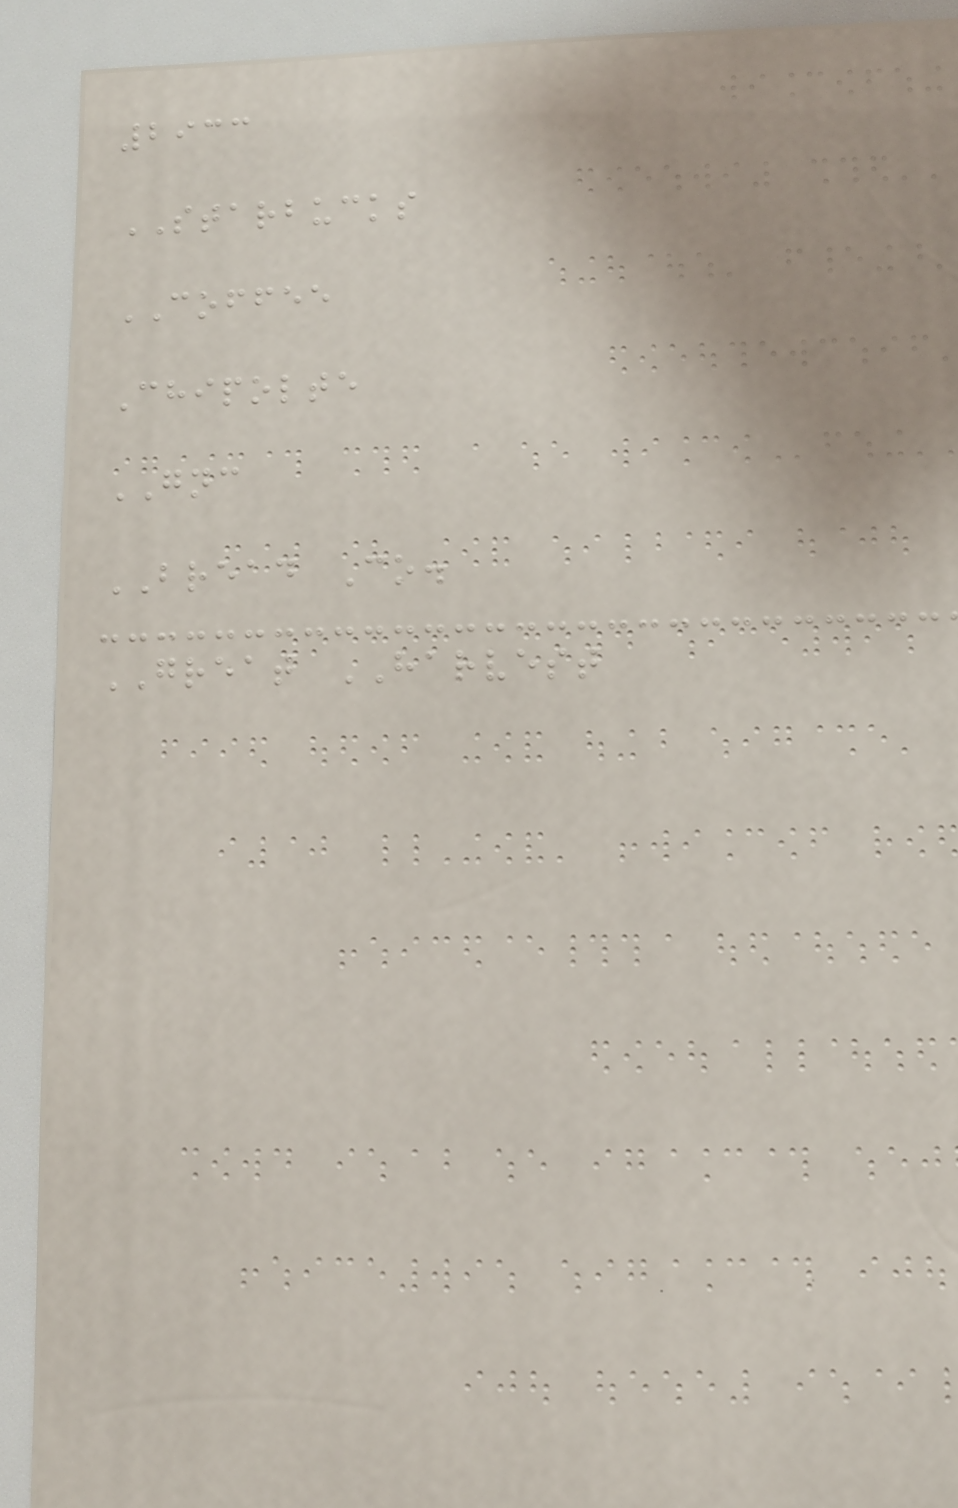2933
STARBUCKS
COFFEE
Chipolte
GNC
BREAD Co.
GREAT HARVEST
